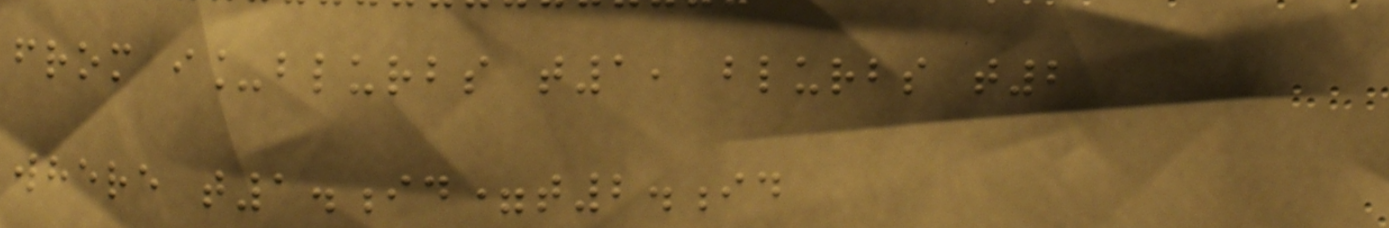from i_blurbs t1, blurbs t2
where t1.id=t2.id
